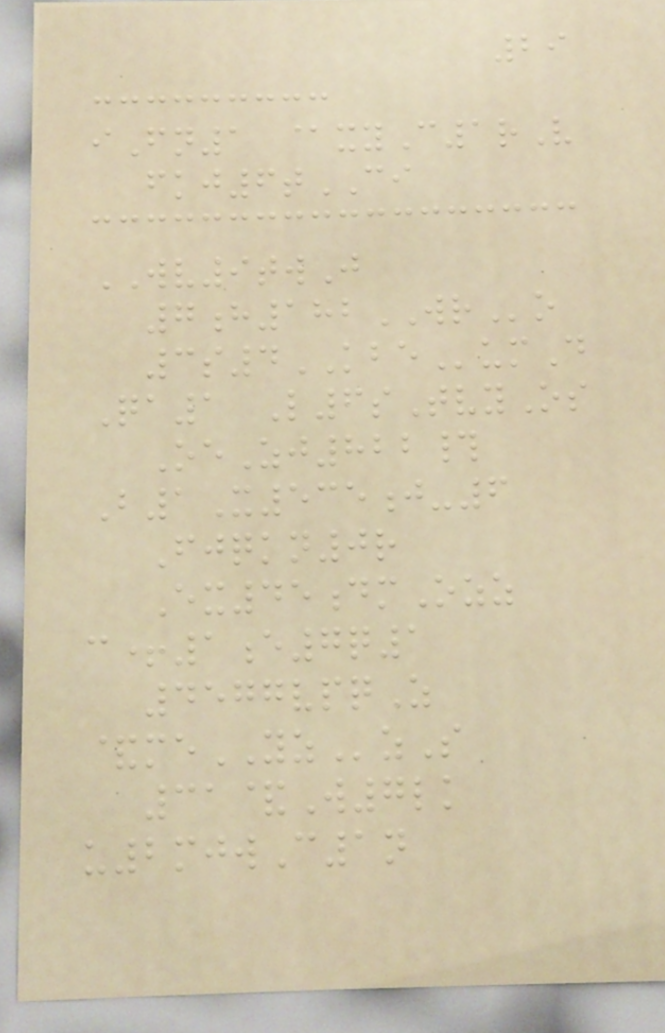29
iFn1 @xyC1rV
fkj6tCI
WV9twJ
7h182WRo
3s4KBEumD
Qa1 L6sTvyOs
OeZj822#
B1X535j-6
Fjqkn0r
Ex45dmOzz
c+1e7q1
4577vpqZ
&meYZzS
31&W7lk
u2mjwC1n
